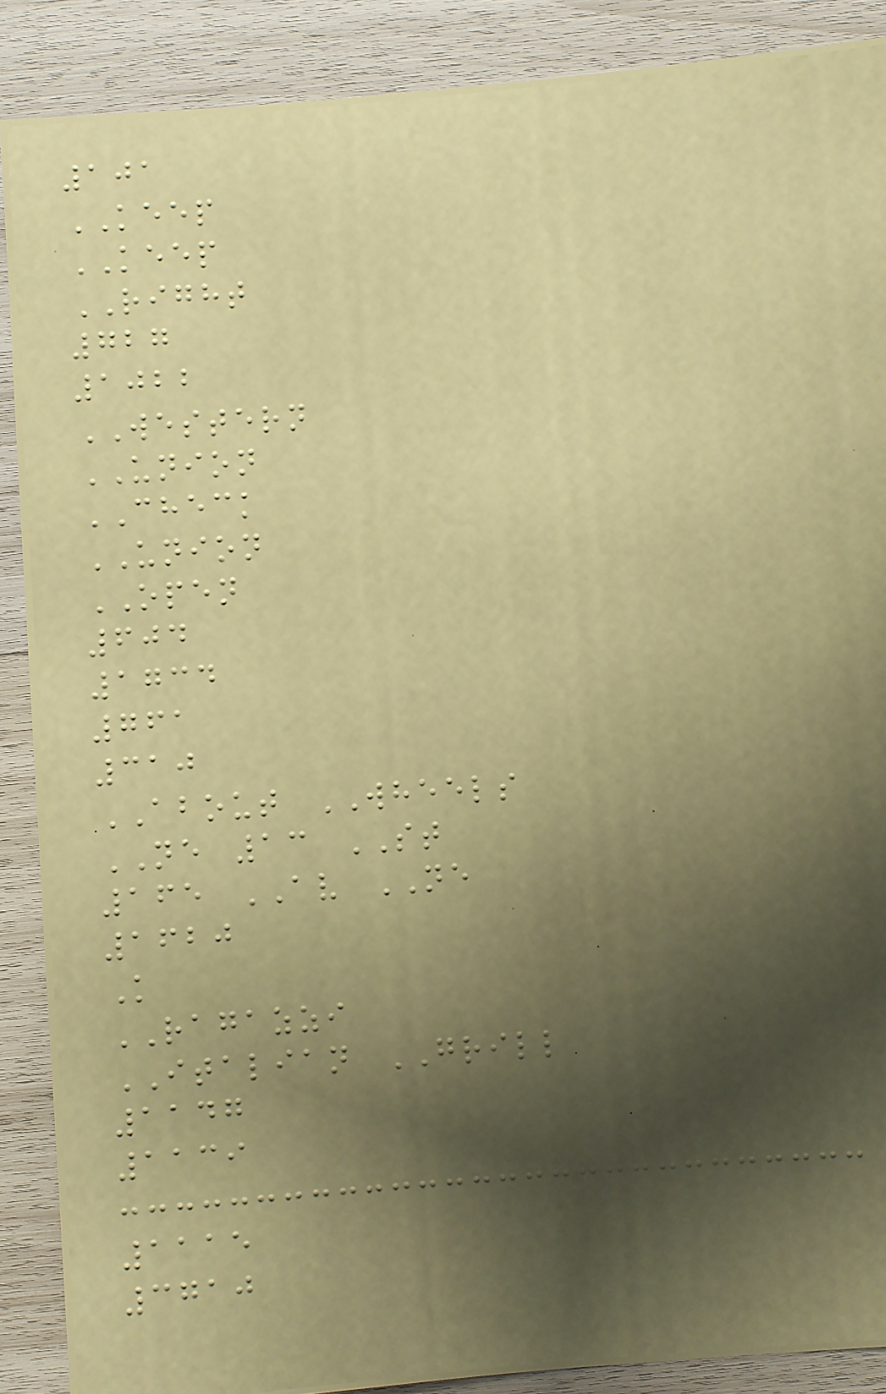101
KEEP
KEEP
RIGHT
727
1022
WESTERN
UNION
CHECK
UNION
OPEN
604
1734
761
310
ABOUT WHEELS
NE 13 ST
165 AV NE
1620
K
RAGAZZI
ITALIAN GRILL
1147
1139
1115
3710
